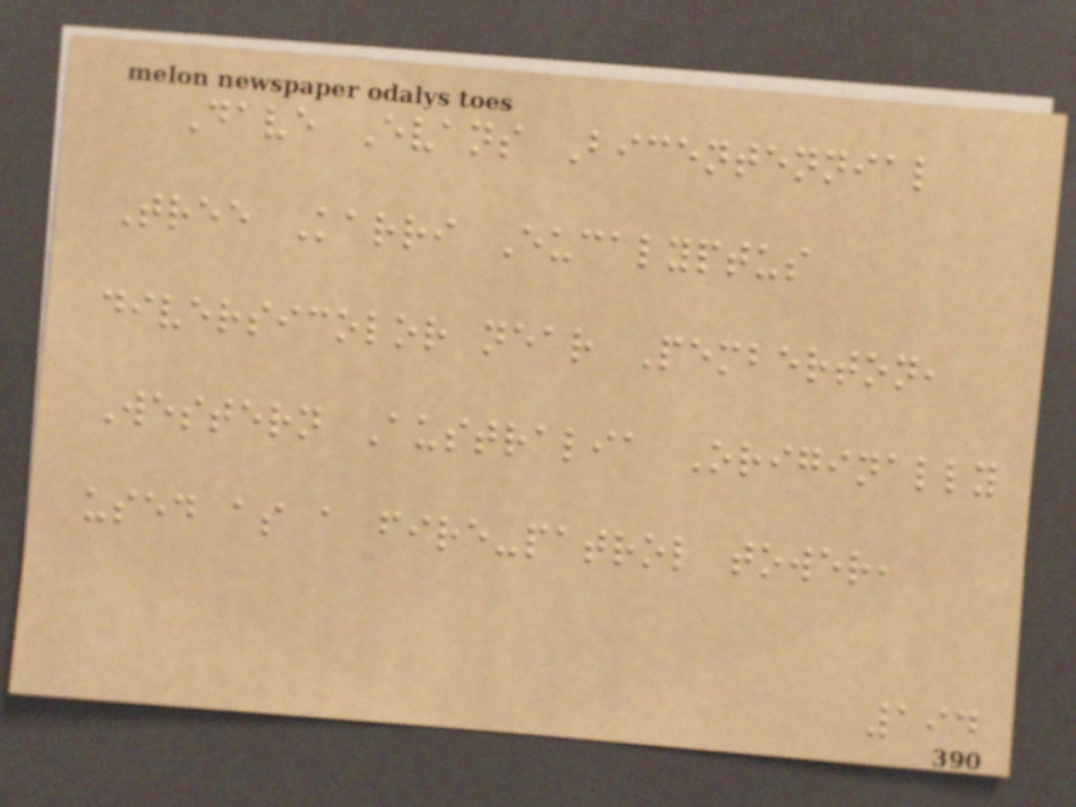Dave Evans Bicentennial
Tree Karri Eucalyptus
diversicolor near Pemberton,
Western Australia Originally
used as a fire-patrol tower,
194
